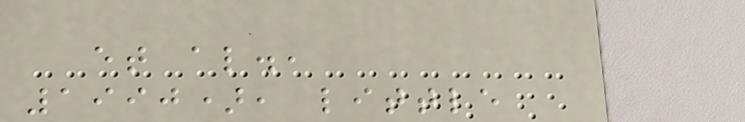et al.,
1990), little
